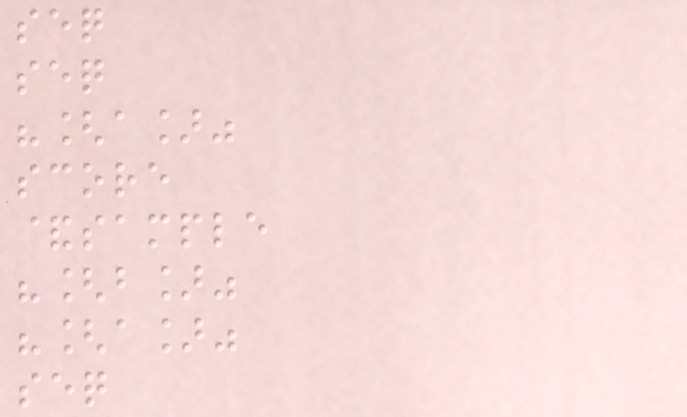seq
seq
"[a]"
score
&sample
"[b]"
"[a]"
seq
